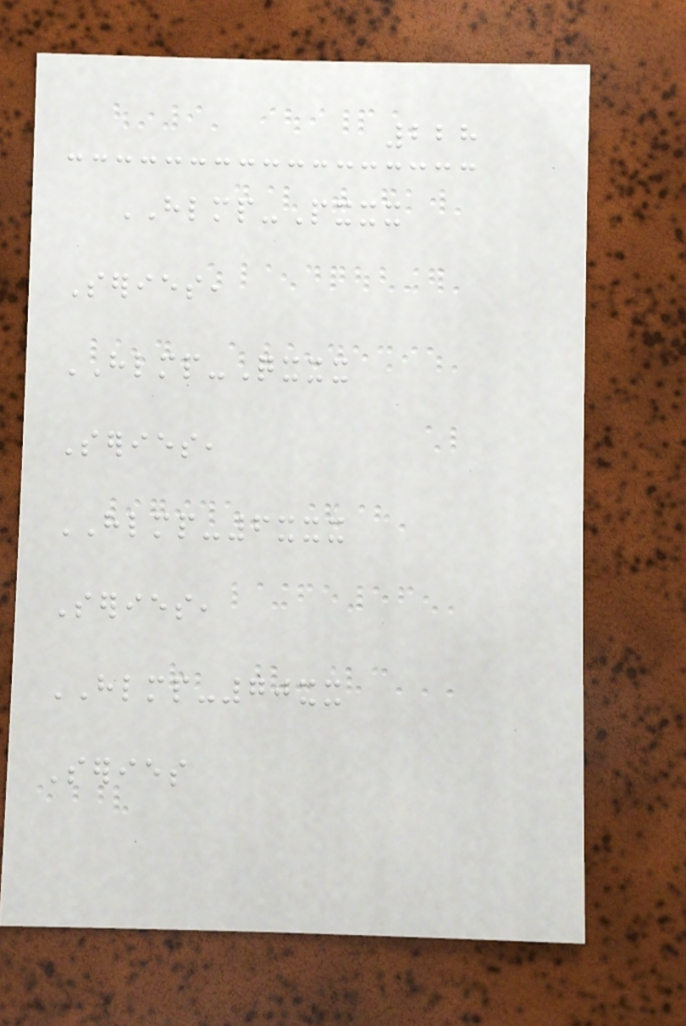228
HLMP-Pxxx
Series,
HLMP-Qxxx
Series,
HLMP-6xxx
Series,
HLMP-70xx
Series
